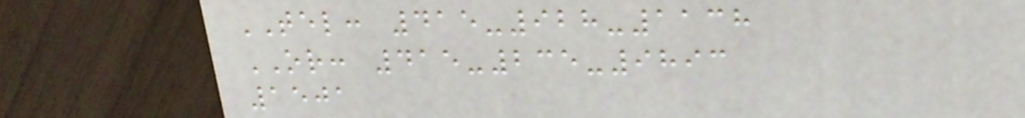TEL: 415-928-1138
OR: 415-235-9893
1501
